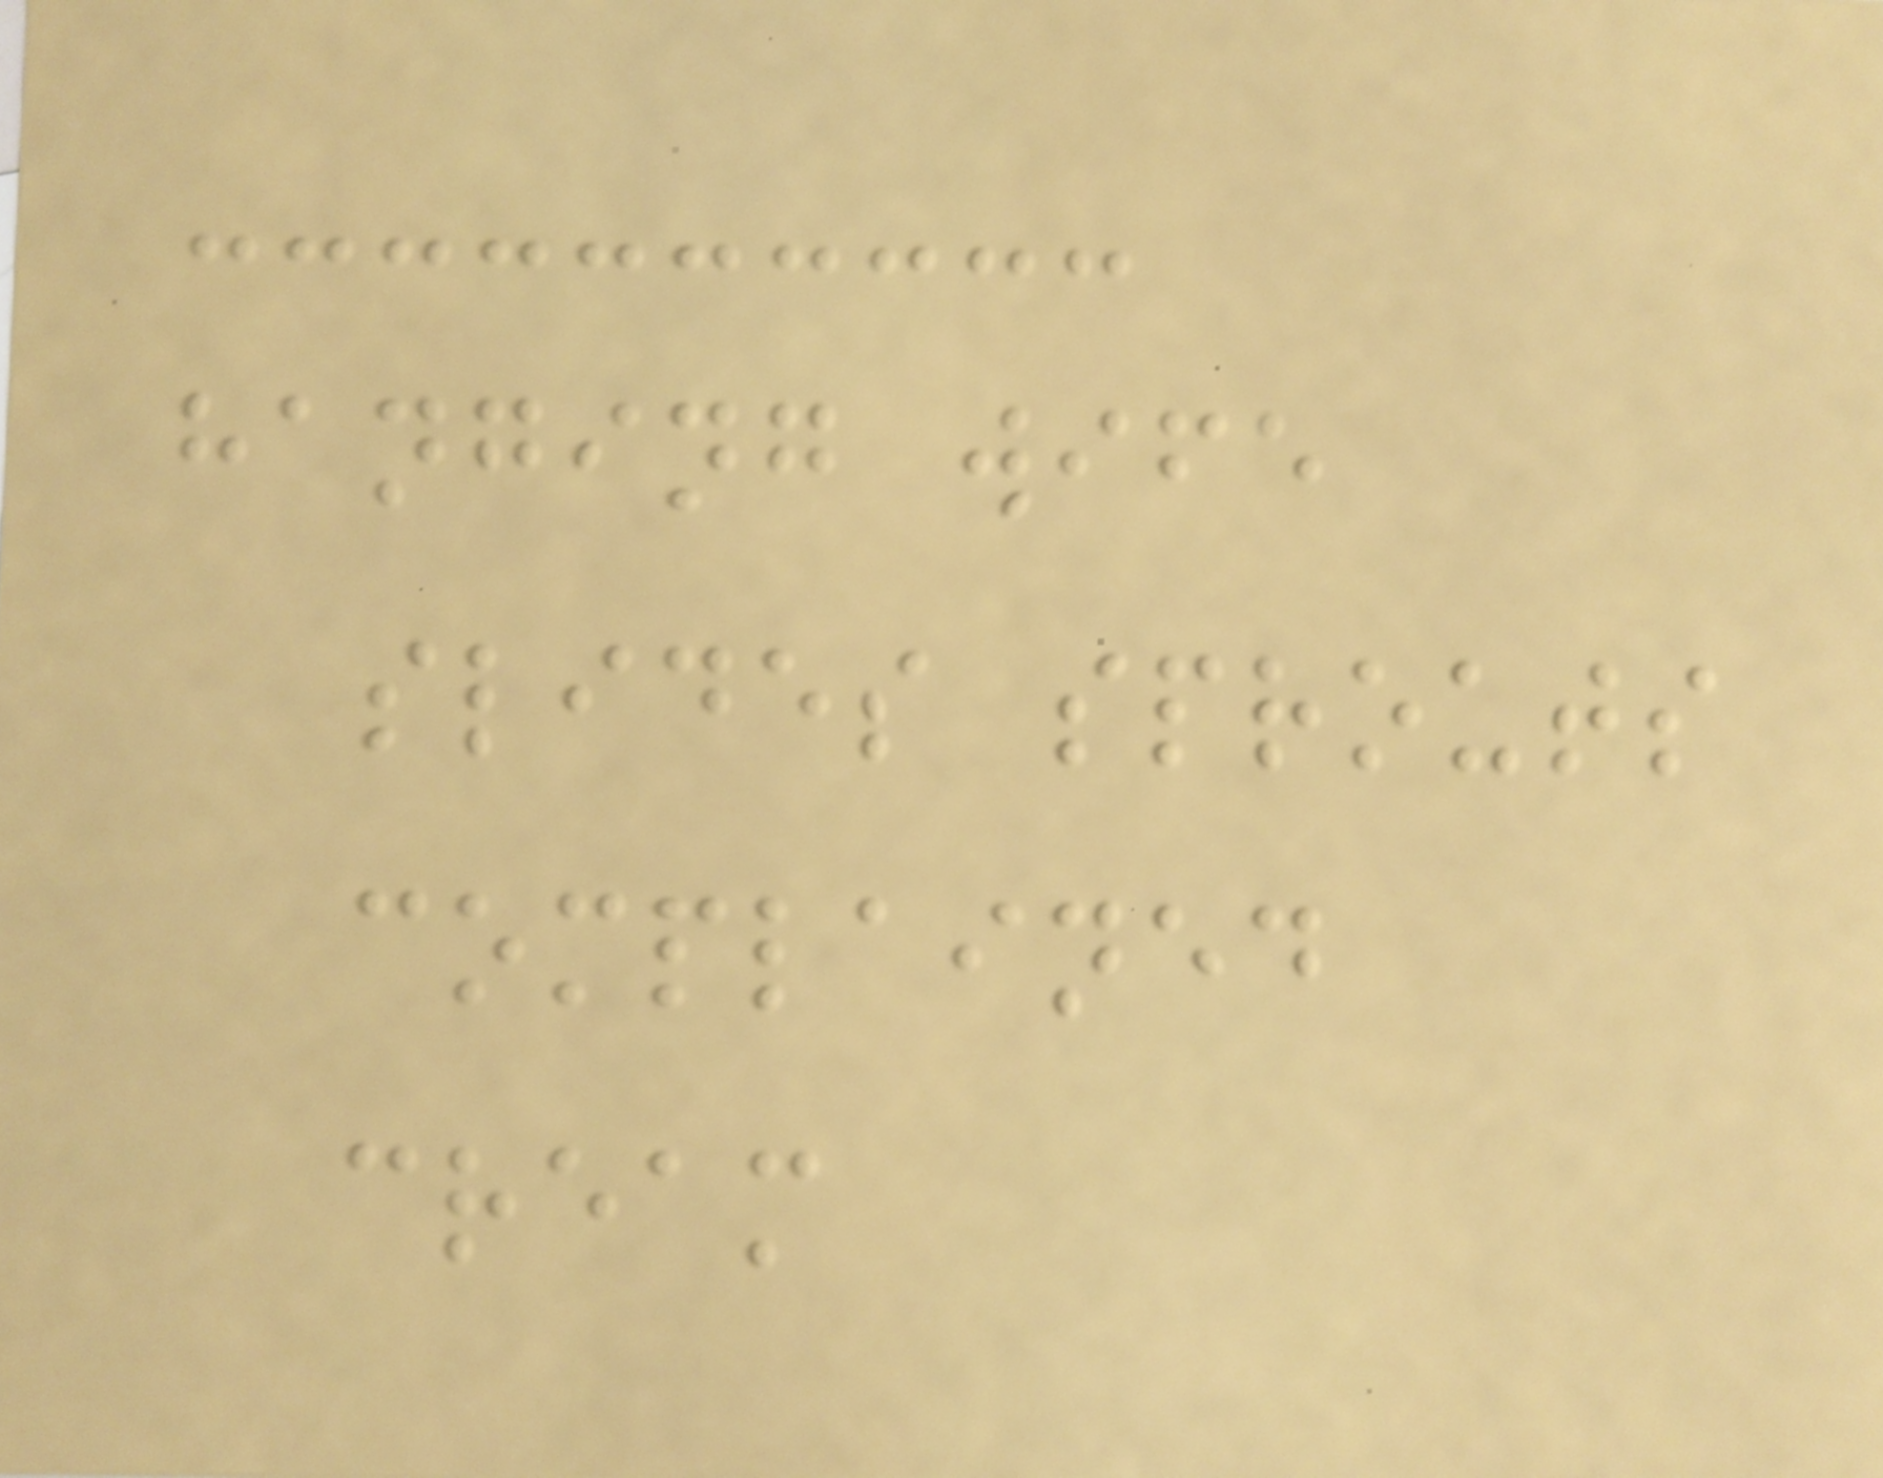hanging wife
slides sprouts
complained
cream
